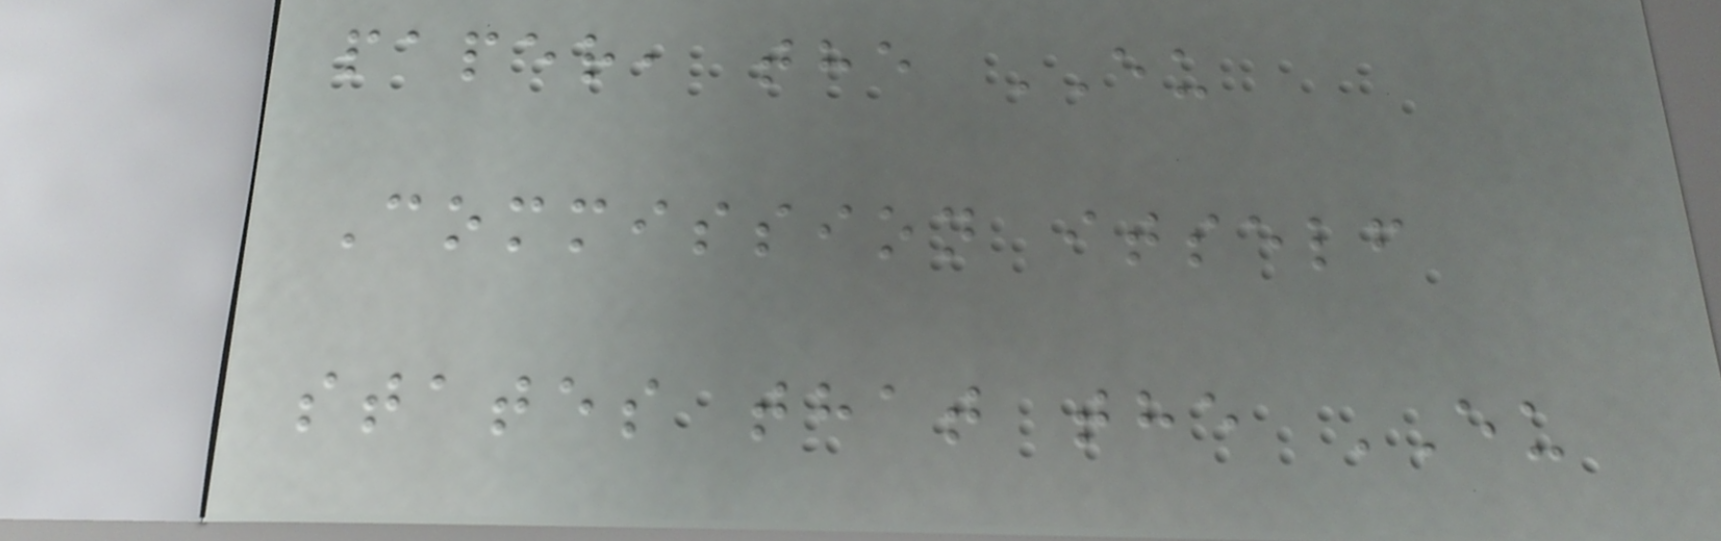paper, the EU
Commission itself
states that the EU
